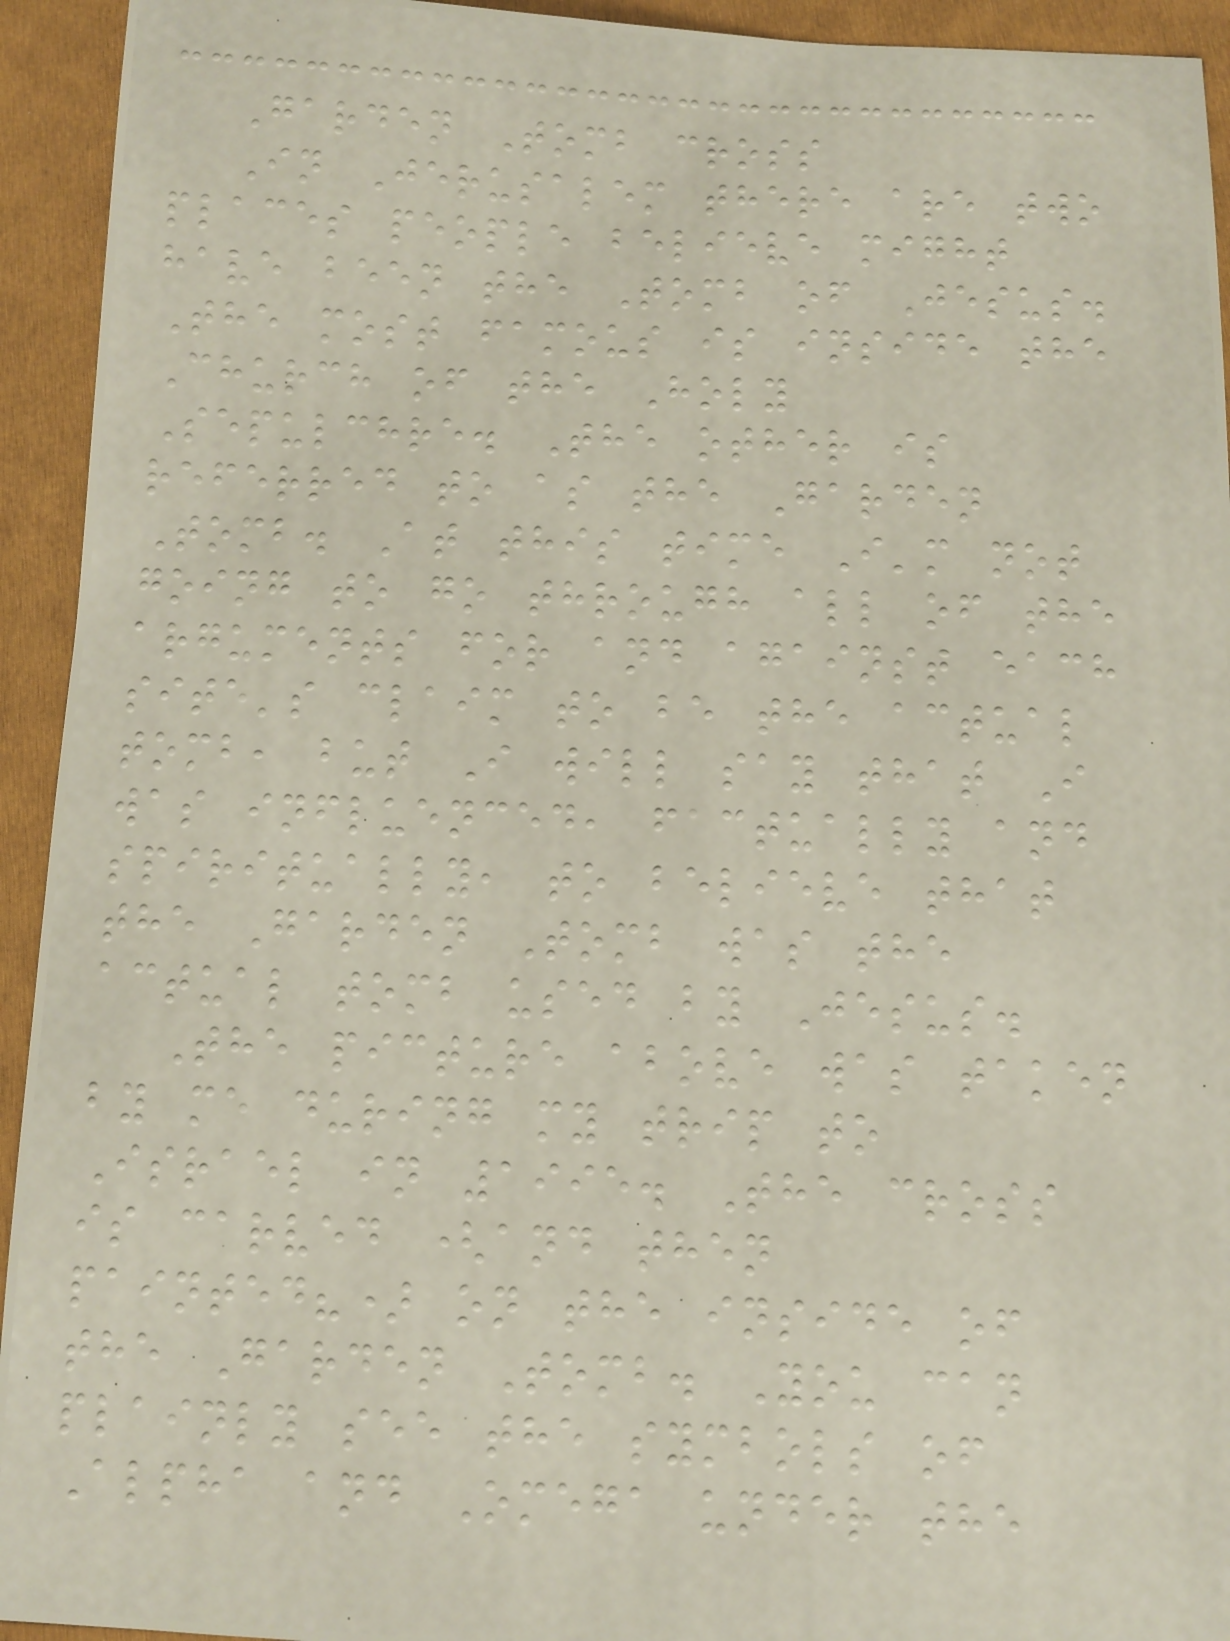Garden Tomb cross
In Jerusalem there are two
places people believe might
have been the Tomb of Jesus.
The most famous is inside the
Church of the Holy
Sepulchre. The other is
referred to as the Garden
Tomb. At this time I'm not
going to go through all of the
arguments for and against each
site's claim to be the actual
tomb, but I will say that I
was influenced, factually and
spiritually, to believe that
the Garden Tomb was the
actual tomb used by Jesus.
The picture above was taken
by me during my trip to
Israel in 1995. The cross
is carved (and then
painted?) on the inside of
the Garden Tomb. You can
plainly see the symbols of
Alpha and Omega under the
